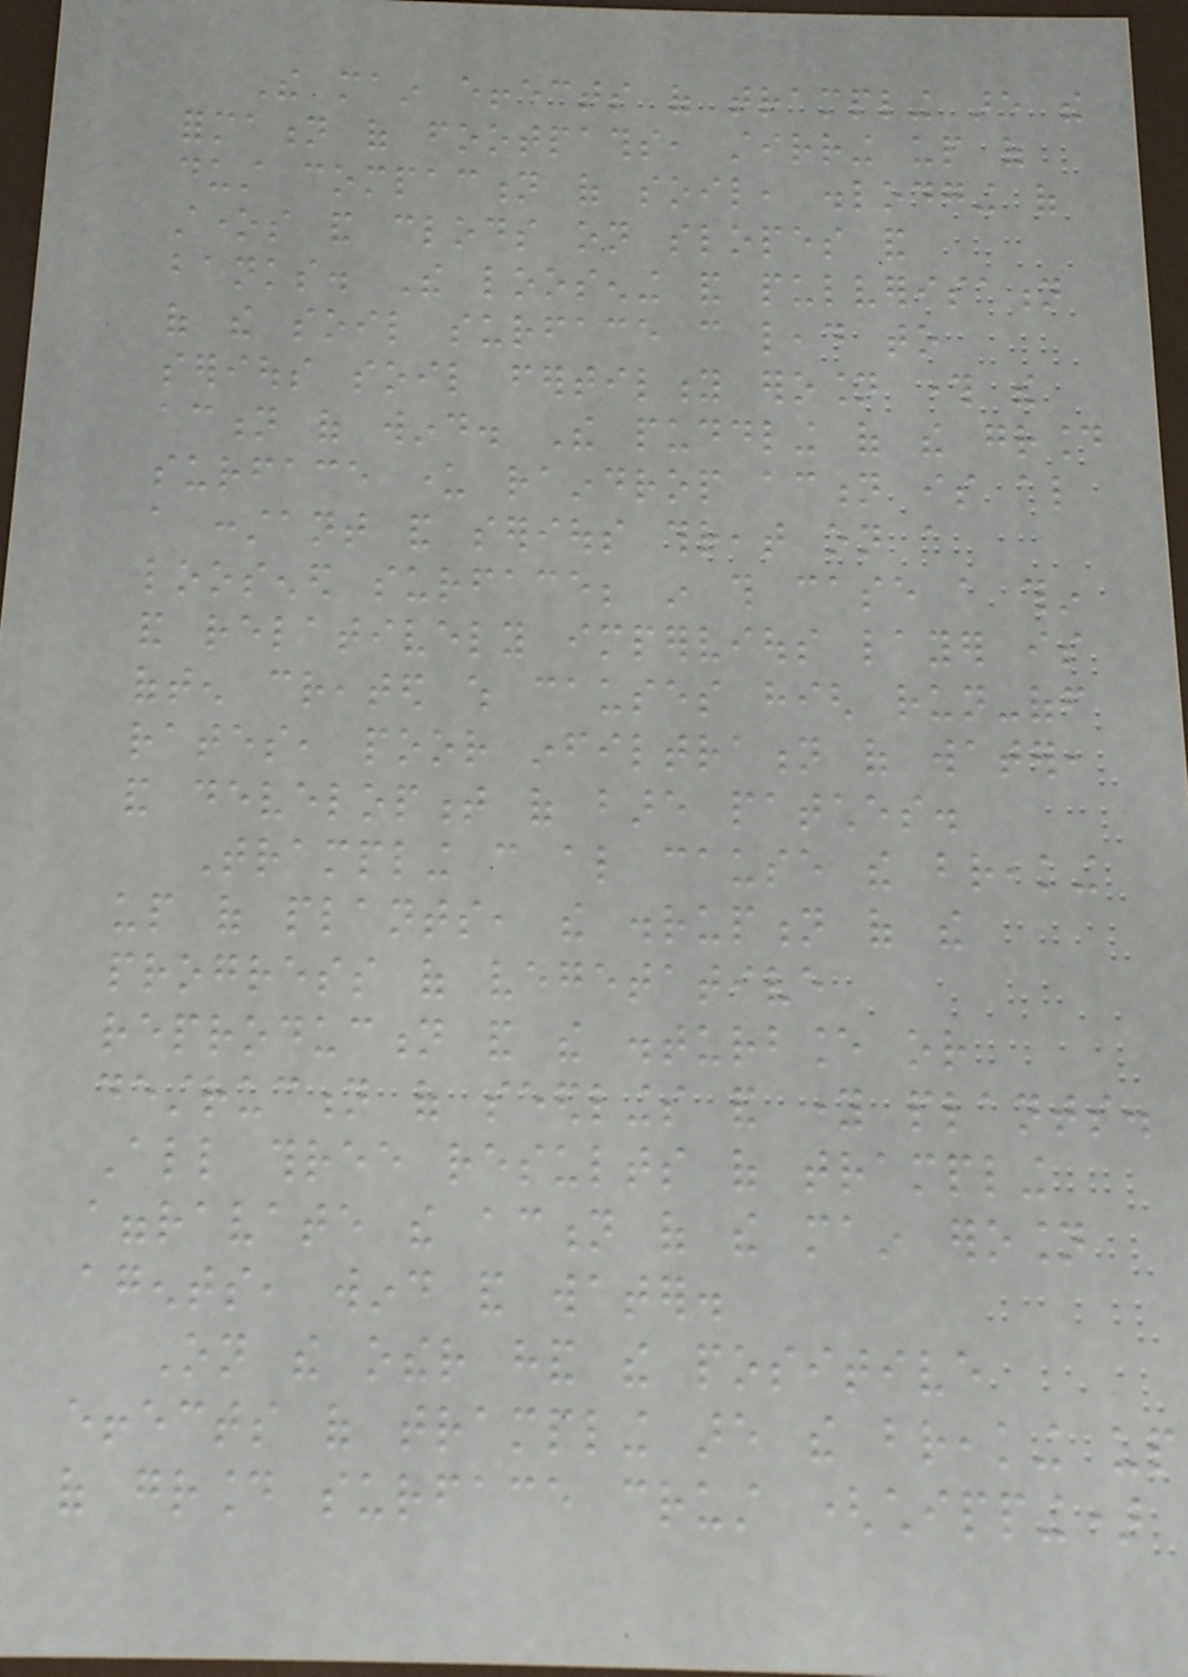The main effects of trampling are the
formation of footpaths, stirring up of
dust compaction of soil, dislodging of
stones and clods on slopes and
banks. The loosening and pulverisation
of the soil surface can lead to
serious soil fertility erosion through the
action of wind. The puddling of the ground
surface under raindrop action is also
a constant and serious threat on a
loosened surface; in this case a thin
and relatively impervious layer is
often created which causes high run-off
rates, poor infiltration of water,
and development of bare patches.
Trampling can also cause the breaking
up of plants, the disruption of the
progress of vegetative
reproduction and the disturbance or
destruction of seedlings and young plants.
All three results of trampling
aggravate the action of the main erosion
agents, wind and water.
On the other hand the positive
effects of trampling are the breaking up
of ground surface crust (chipping)
